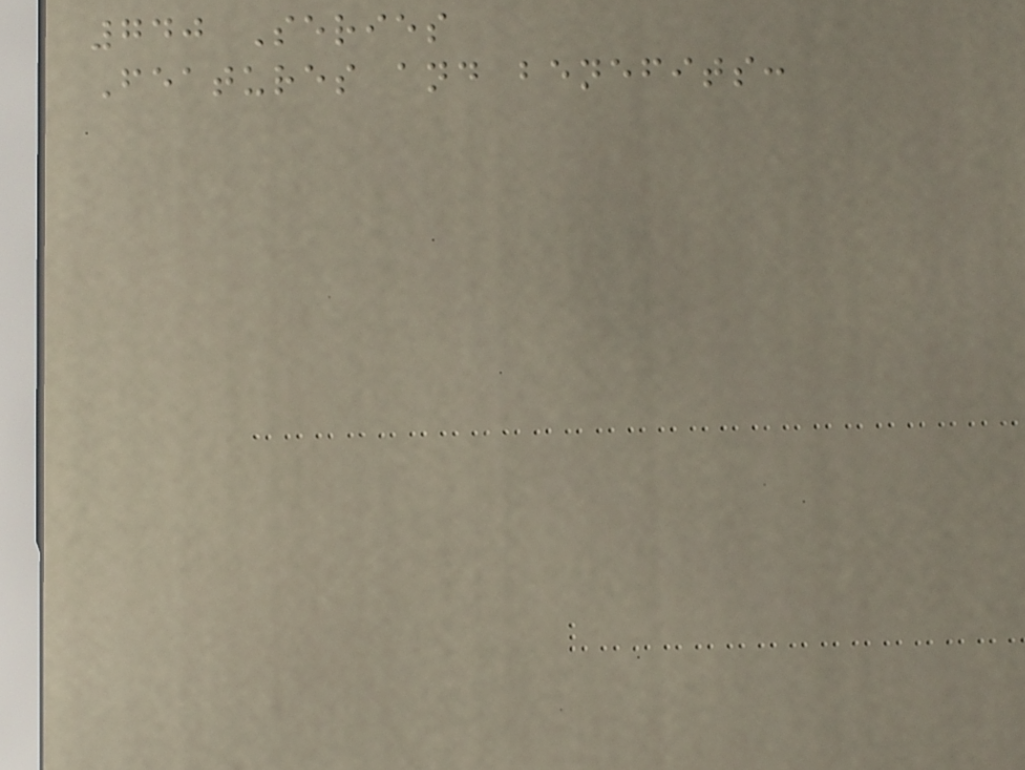740 Series
Features and benefits:
